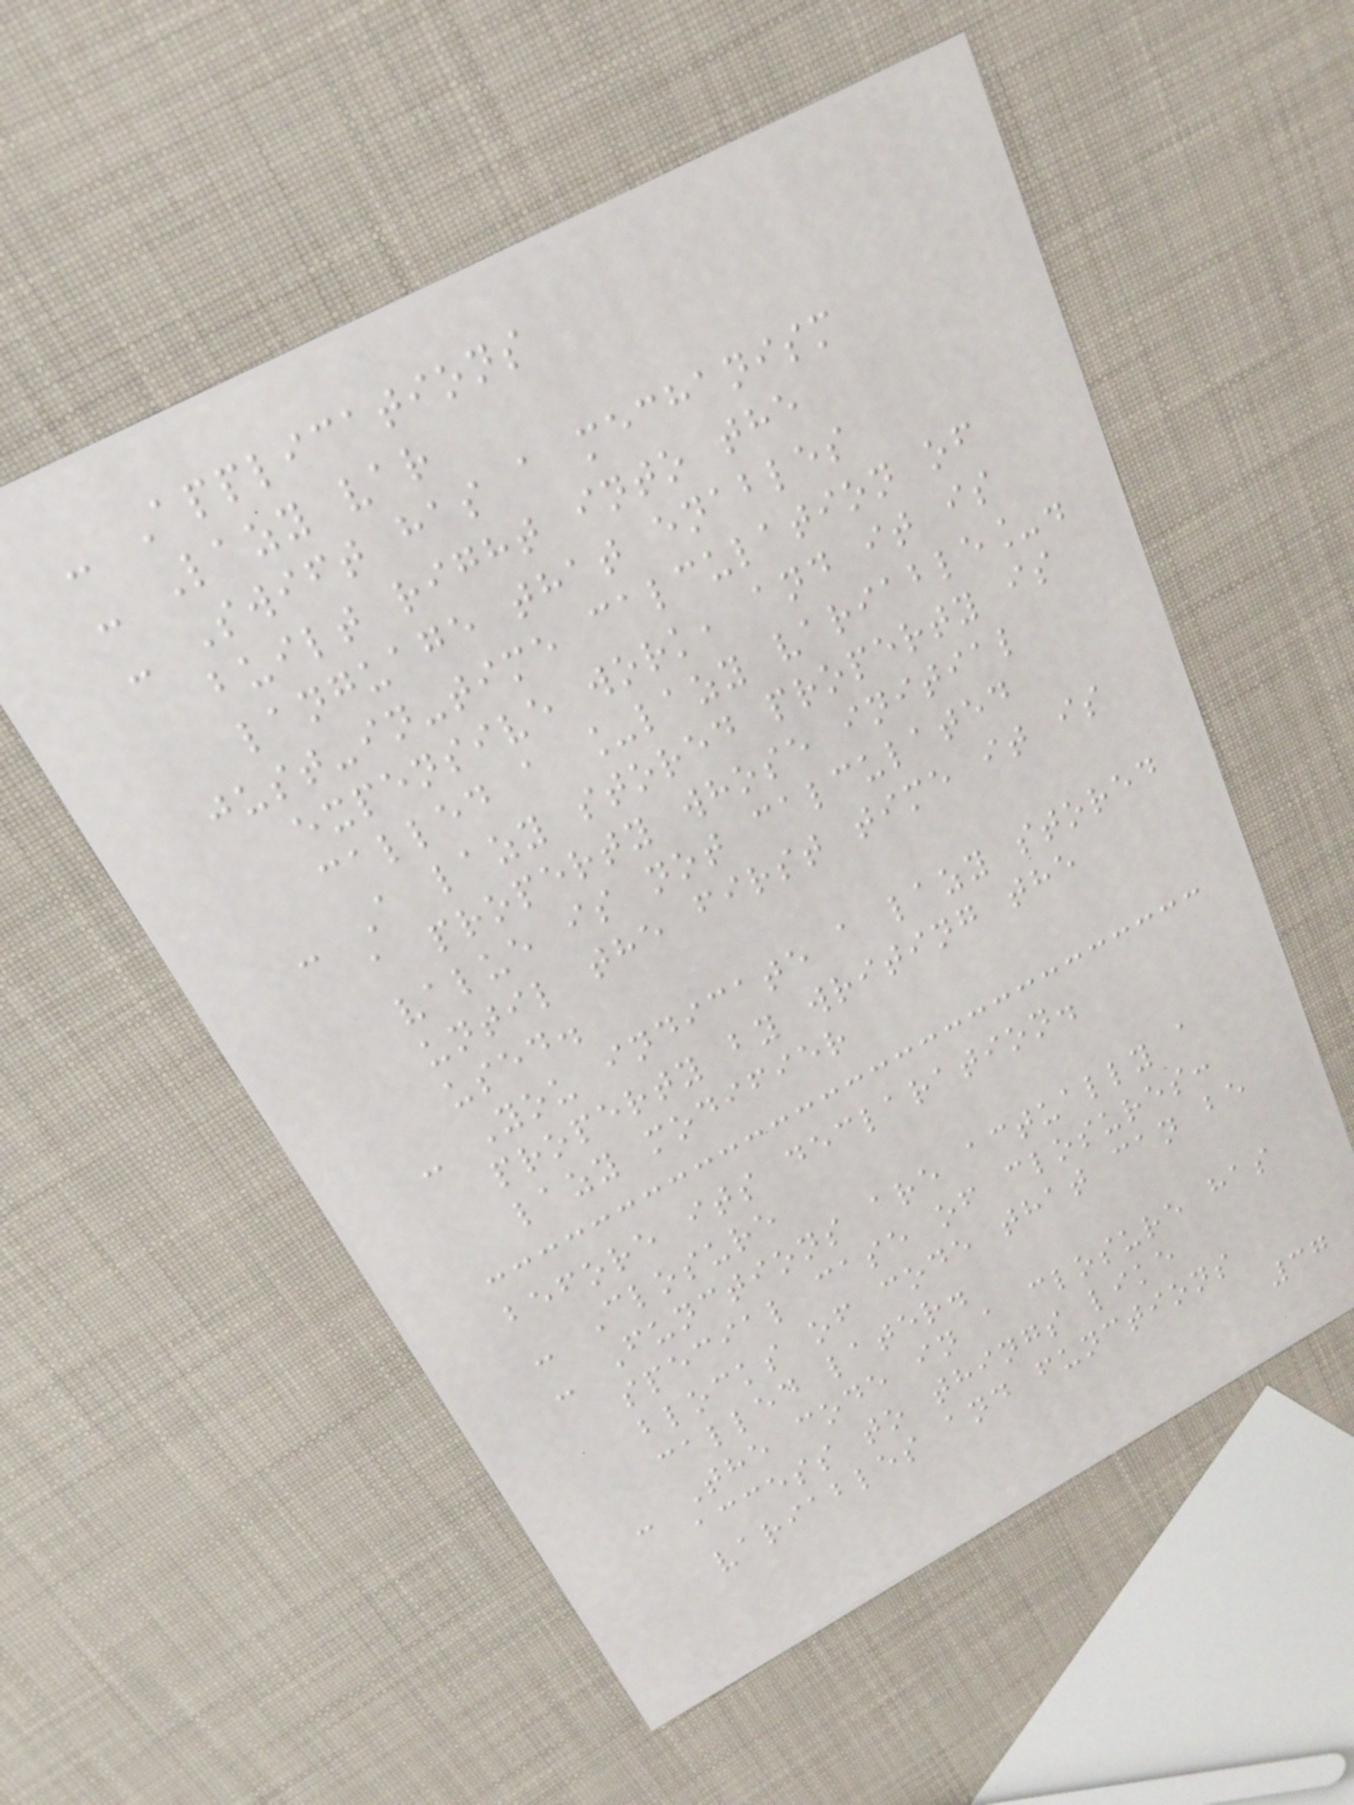- Applications
- Lazy var
- Swift has a mechanism
built right into the
language that enables
just-in-time calculation of
expensive work, and it is
called a _lazy variable_.
- A lazy stored property is
a property whose initial
value is not calculated
until the first time it is
used.
- You indicate a lazy stored
property by writing the
lazy modifier
before its declaration.
- Closure
- Functions are actually a
special case of closures:
blocks of code that can be
called later.
- The code in a closure has
access to things like
variables and functions
37
